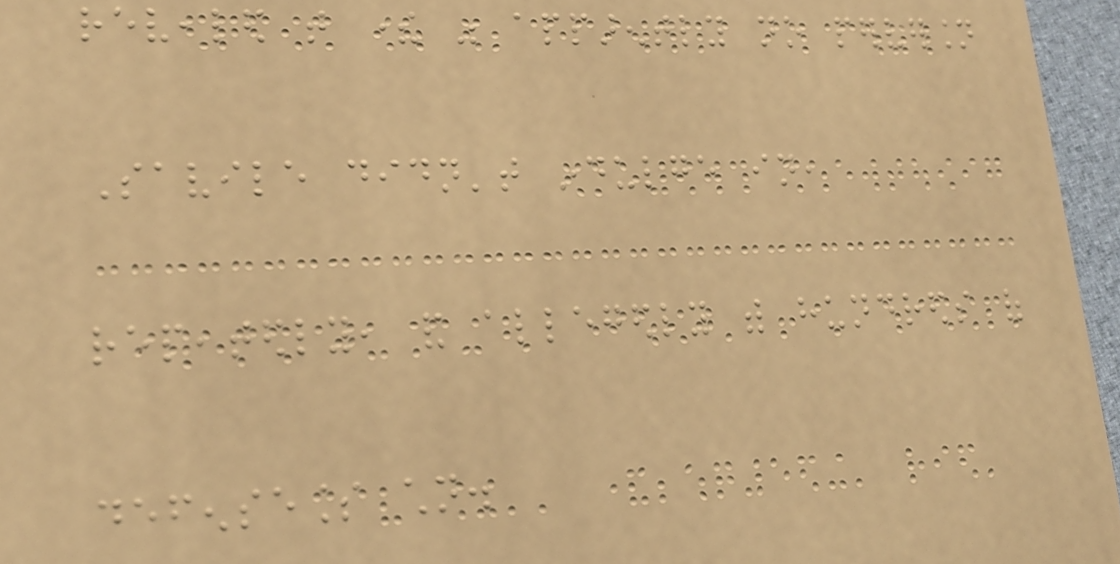revealed that there was apparently no perversion
Savile didn't indulge in,
repeatedly, and allegedly with hundreds of
defenseless children.
